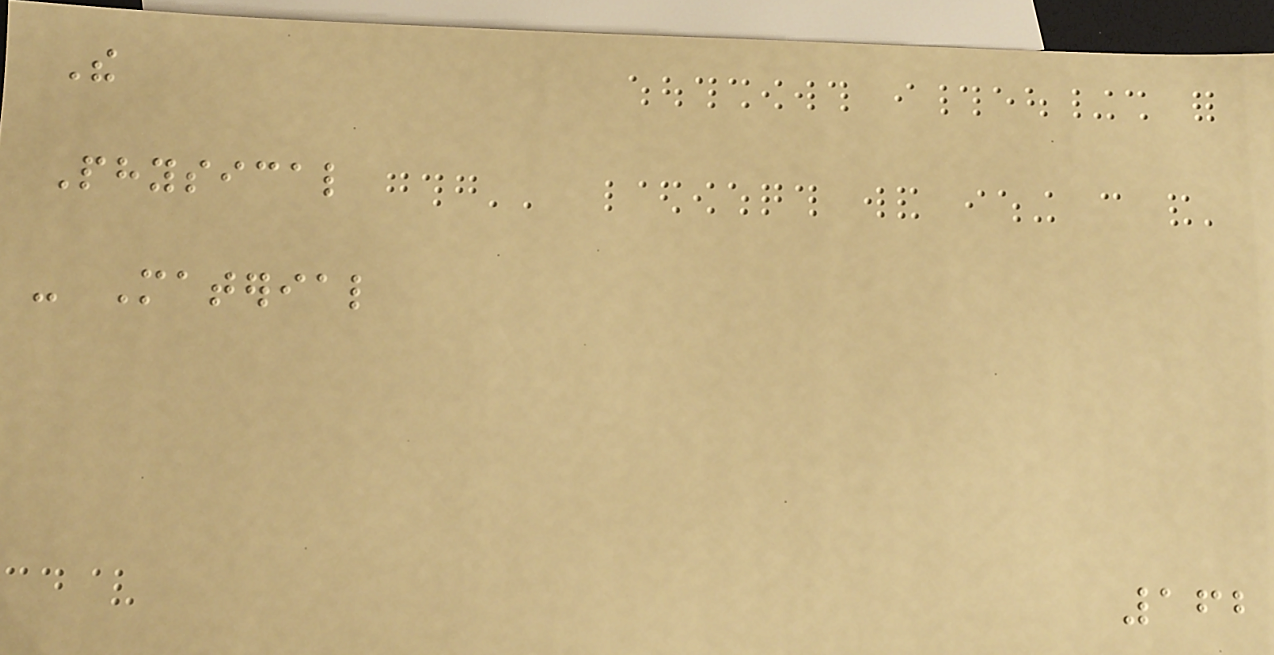The
Physical
- Material
162
